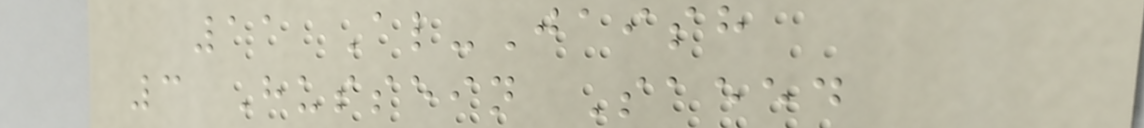11 Al-Jaish
3 Hussein Saeed
